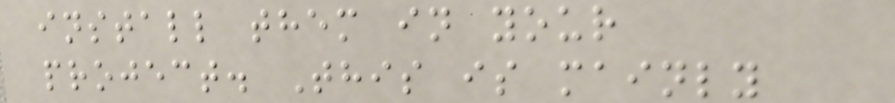install them in your
project. This is mainly
